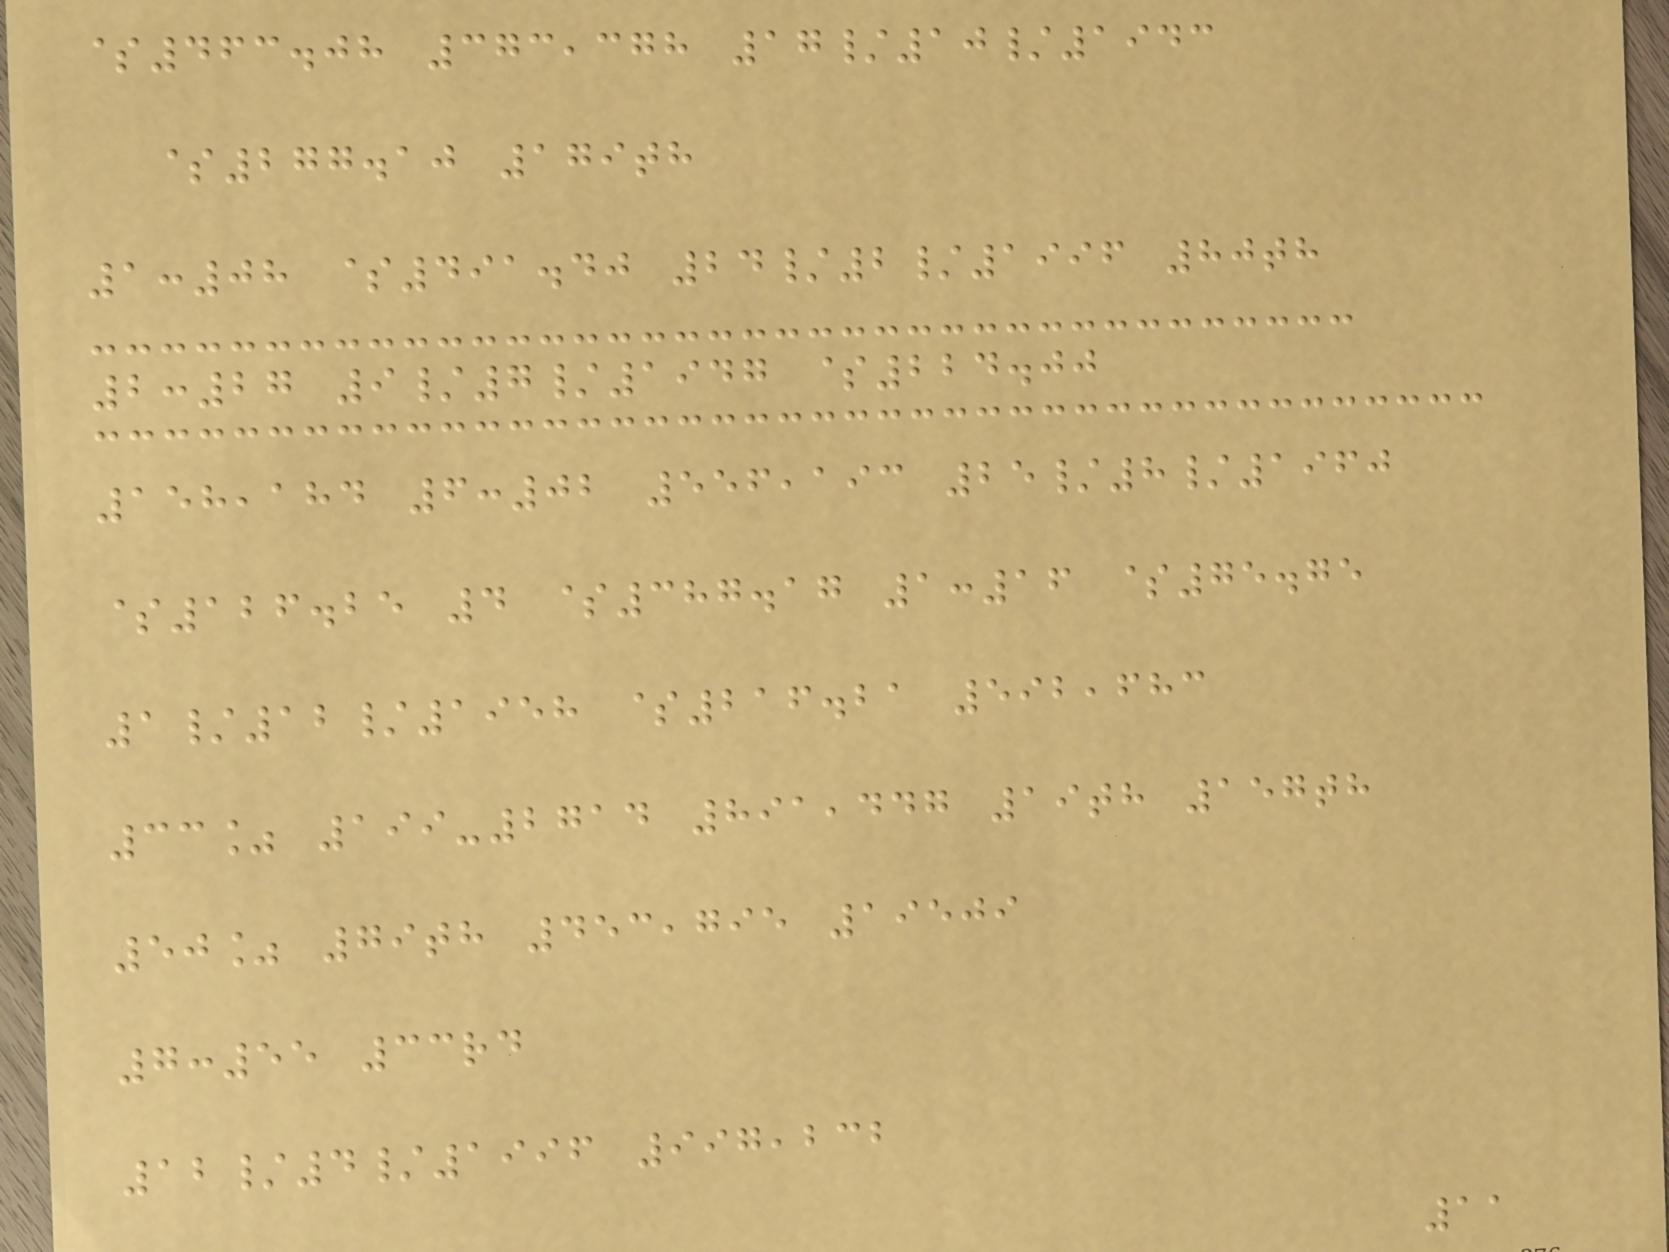$463.08 373,378 17/10/1943
$277.10 179th
1:08 $491.40 24/2/1996 80th
2:27 9/7/1947 $224.00
158,184 6:02 556,193 25/8/1960
$126.25 4 $387.17 1:16 $75.75
1/12/1958 $216.21 592,683
33% 199-2714 891,447 19th 157th
50% 79th 453,795 19509
7:55 33rd
12/4/1996 997,232
11
